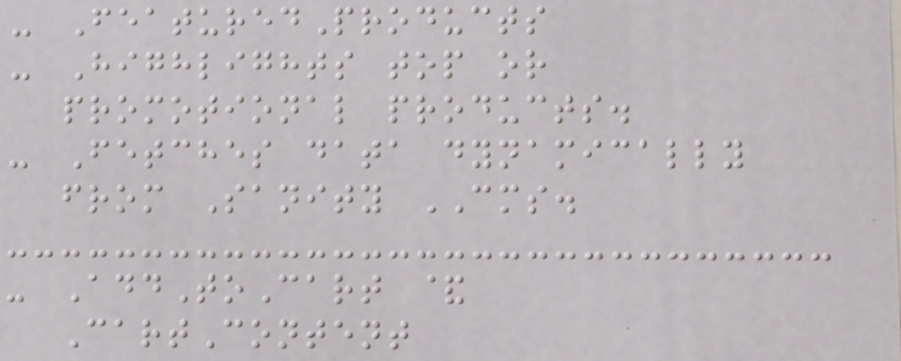- FeaturedProducts
- Highlights top or
promotional products.
- Fetches data dynamically
from Sanity CMS.
- AddToCart &
CartContent
